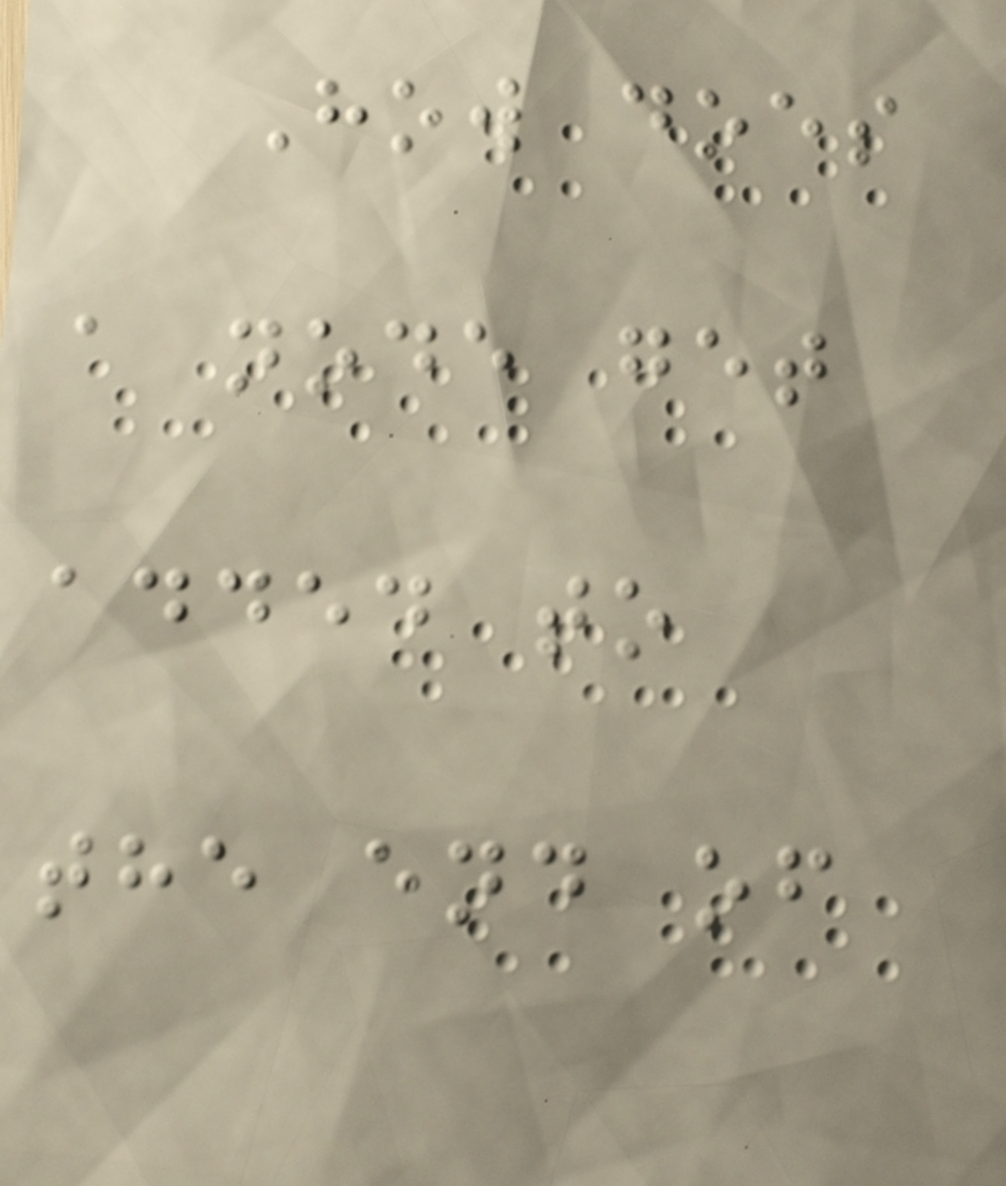How does
a node get
added to
the end of
